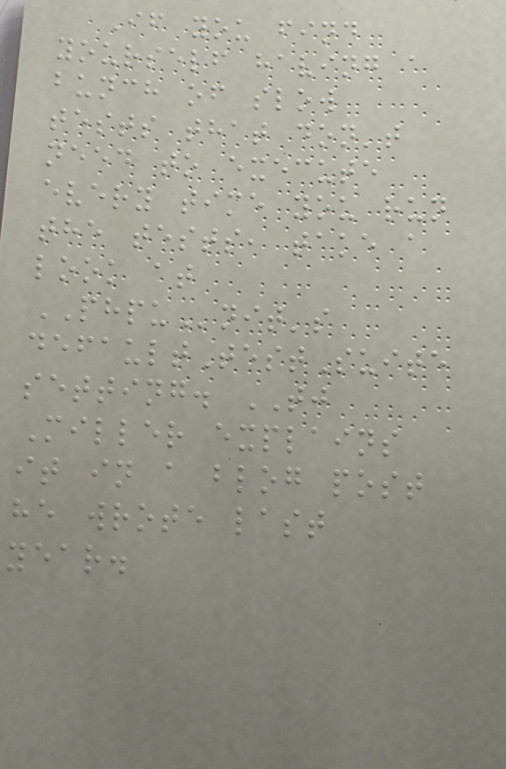If you find
yourself having a
bunch of slow
tests that don't
need to execute
every time you run
the tests, take a
look at
PHPUnit's
defaultTestSuite
setting. TJ
Miller explains
it in a blog post
he wrote last
year.
